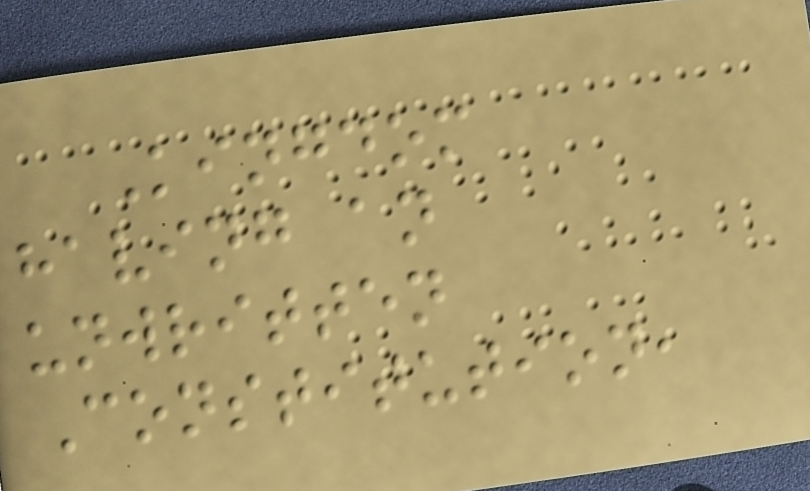Kingdom
having an
unwritten
Constitution,
